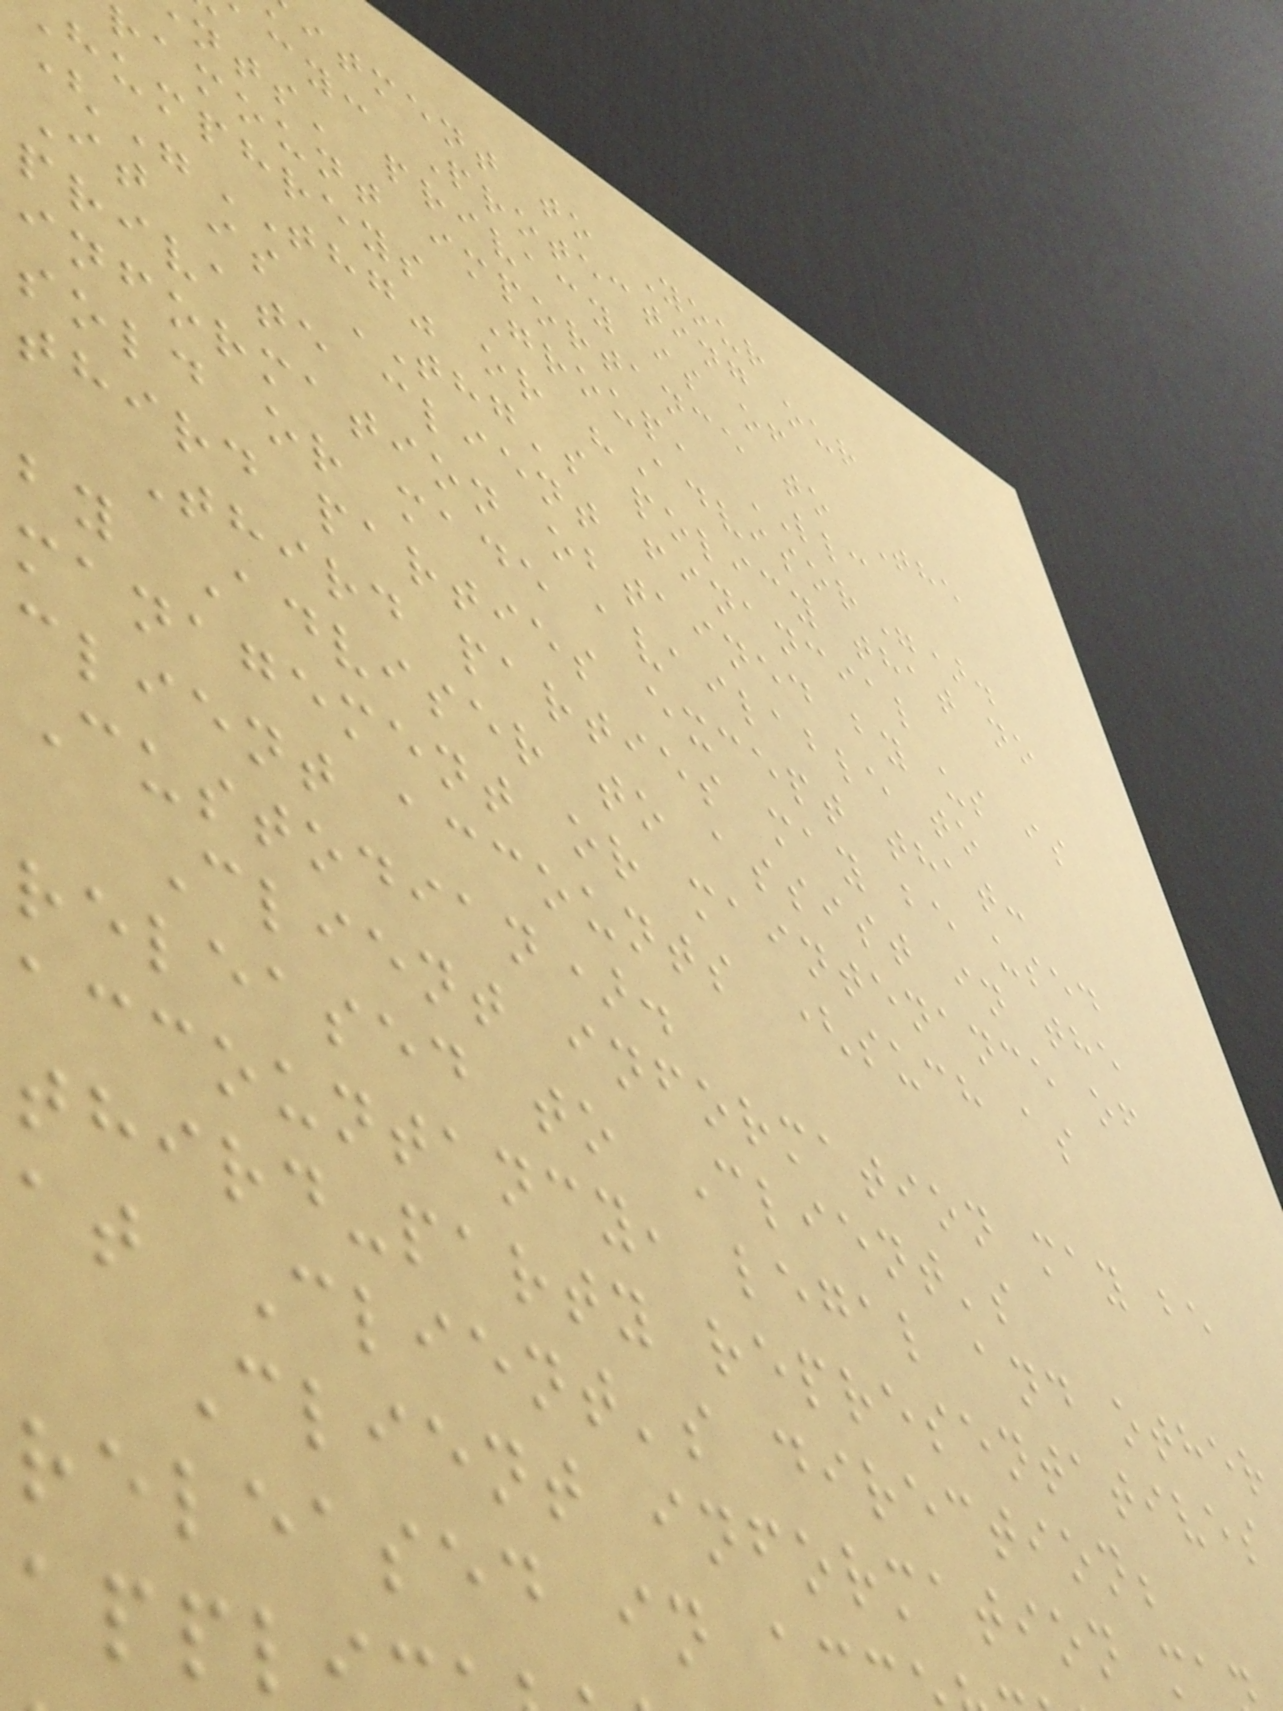itment to Your
acy: Protecting our
nts' privacy is of
ramount importance to The
humphreys Group, LLC
("THG" or "Advisor").
It is THG's policy that no
private client financial
information obtained by us is
sold or made available to
third parties except that:
Third parties may be used
by Adviser to assist in the
management or maintenance of
client accounts (such as
Custodian).
Client information may be
released to Client's
accountancy, legal and other
third-party representatives
at Client's direction;
Client information m
released in ac
